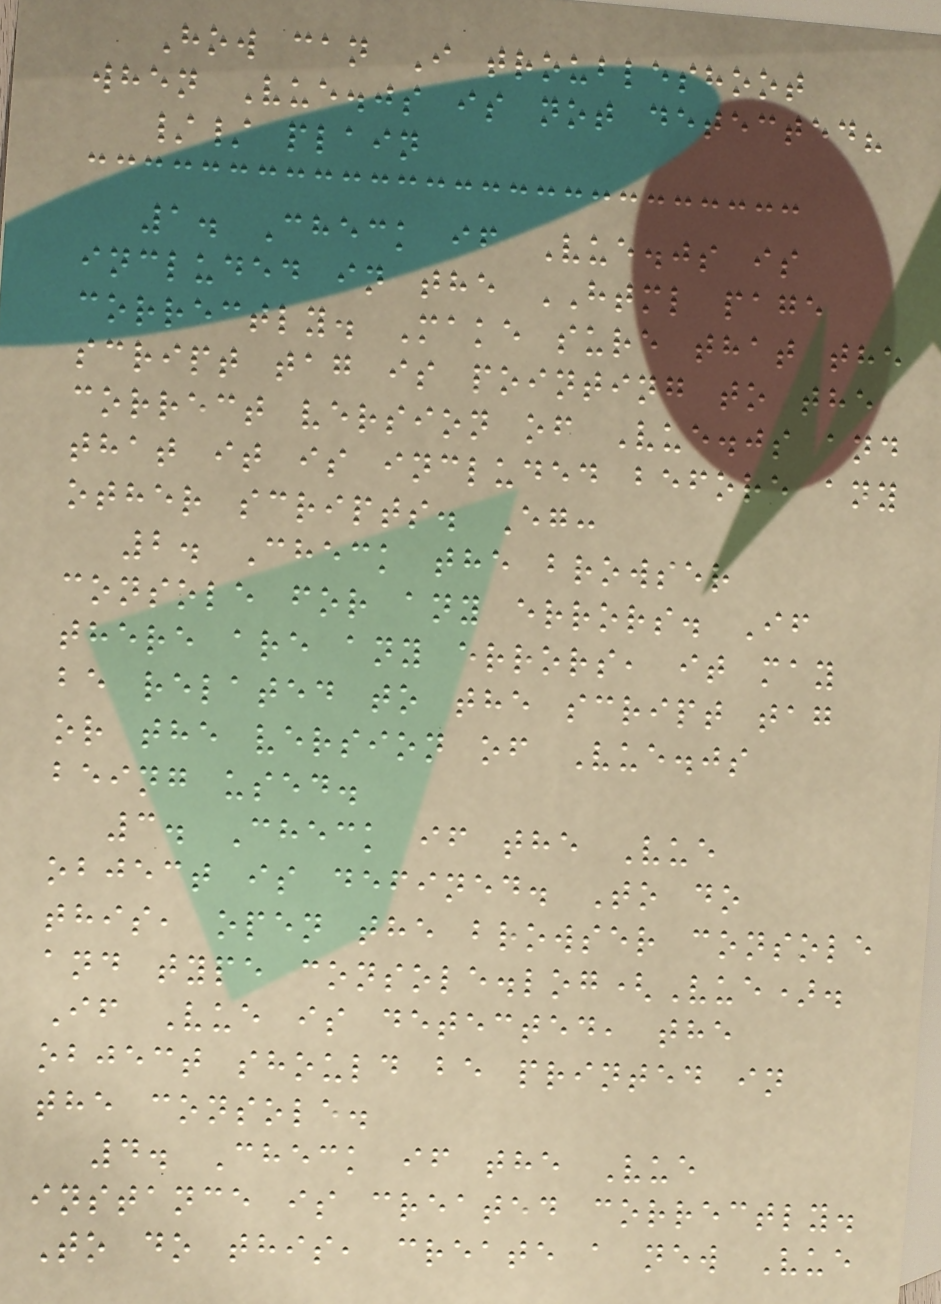How can I troubleshoot
when Vue.js is not detected?
// plain
1. Check if Vue.js is
included in the HTML page
correctly. Make sure that the
script tag is pointing to the
correct version of Vue.js and
that it is included before any
other scripts. Eg:
2. Check the browser
console for any errors. If
there are any errors, it may
be related to the script tag
or the version of Vue.js
being used.
3. Check if the Vue
object is defined. To do
this, open the browser console
and type console.log(Vue).
If Vue is detected, the
object should be printed in
the console.
4. Check if the Vue
instance is created correctly.
To do this, create a new Vue
